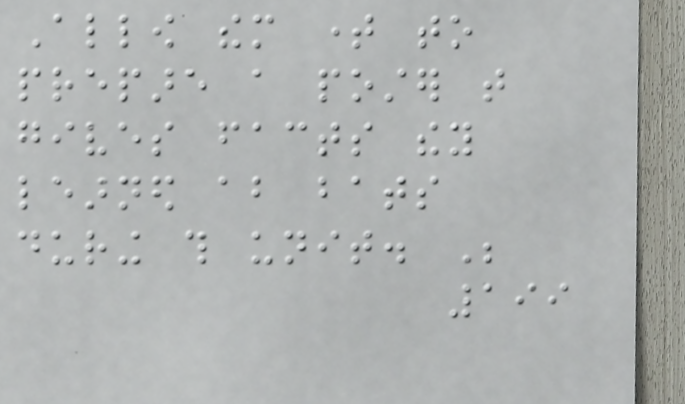Allow them time to
prepare a poster that
gives facts they
learned about bats
during this unit. Be
199
